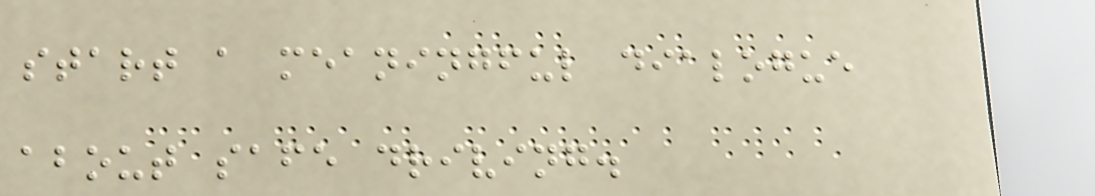start a meaningful dialogue
about safe driving.
